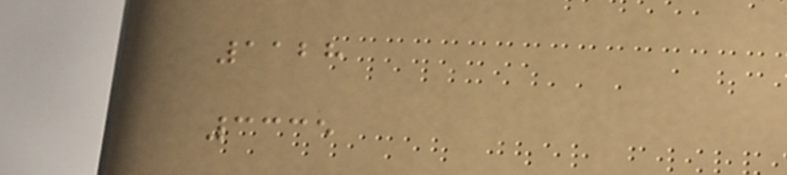1128
3335
